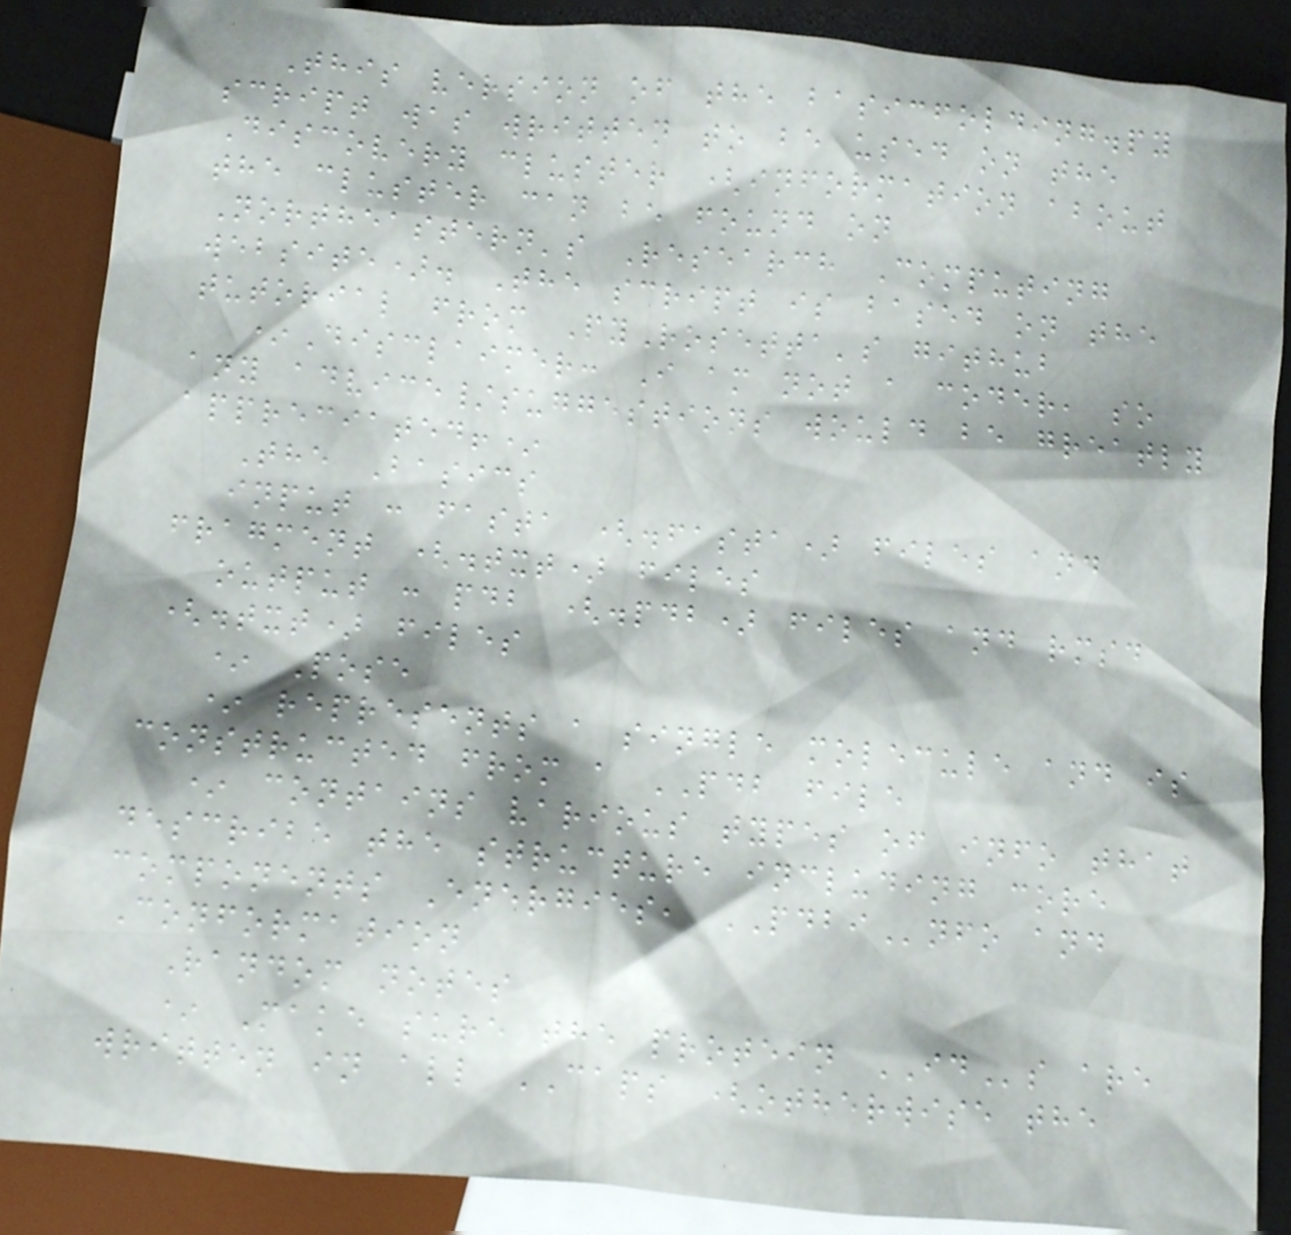This version of the basicfolding.py
script was written to be used on the
Discovery cluster (information about
the cluster can be found on
Northeastern's Research Computing
website). The script is based on the
tutorial from PyRosetta's github
*Disclaimer: I am not a coder, so
any advice/suggestions would be greatly
appreciated!*
The Basics
input : fasta (.fasta) files and
fragment (.txt) files
output : pdb (.pdb) files and rmsd
(.txt) files
* Pose
* represents a single molecule and is
constructed from a PDB file
* contains various types of info that
describe the structure including core
components Energies, PDBInfo and
Conformation
Random notes
* Make sure the protein IDs are
written in all CAPS (otherwise the
